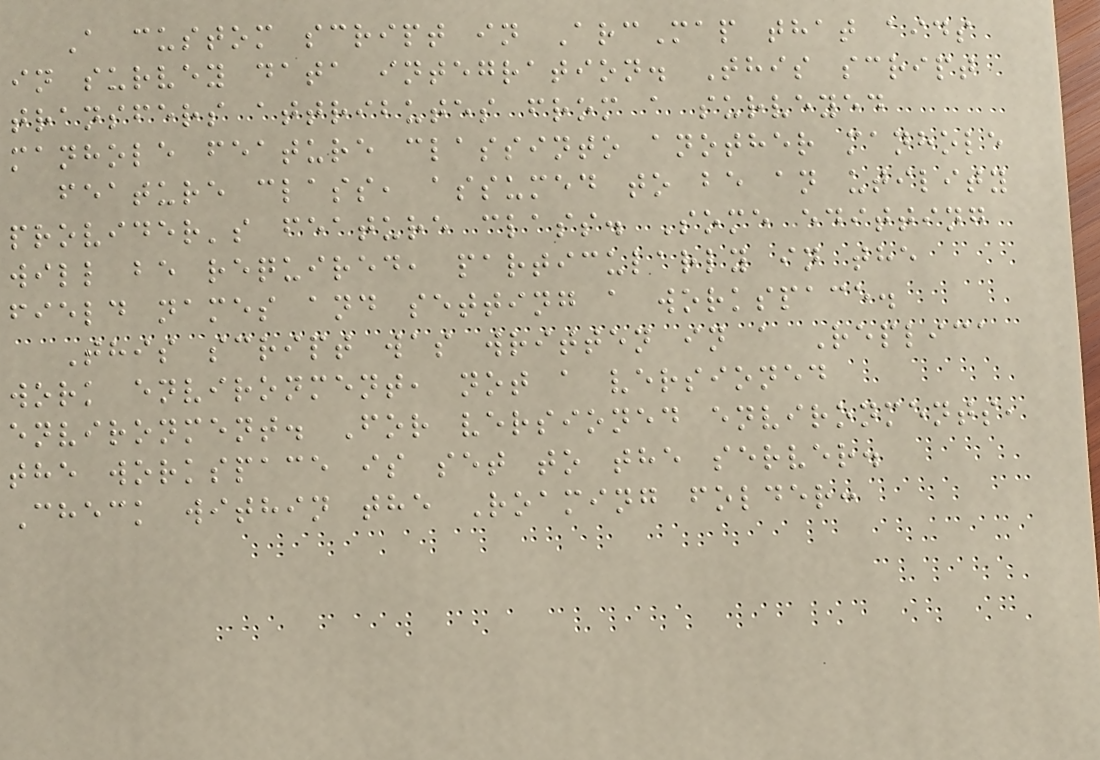A custom script in ArcMap that aids
in survey data integration. This script
transfers attributes from a surveyed
manhole feature classinto another manhole
feature class, assumed to be an utility
provider's feature class. Some editting
will be required, particularly in the
field names and setting a workspace.
This script was written in a Replica
work environment, not a versioned
environment. For versioned environments,
the workspace is set to the server.
Check within the Roaming folder:
